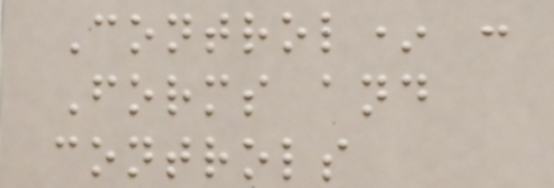Control* :
Forms and
controls
